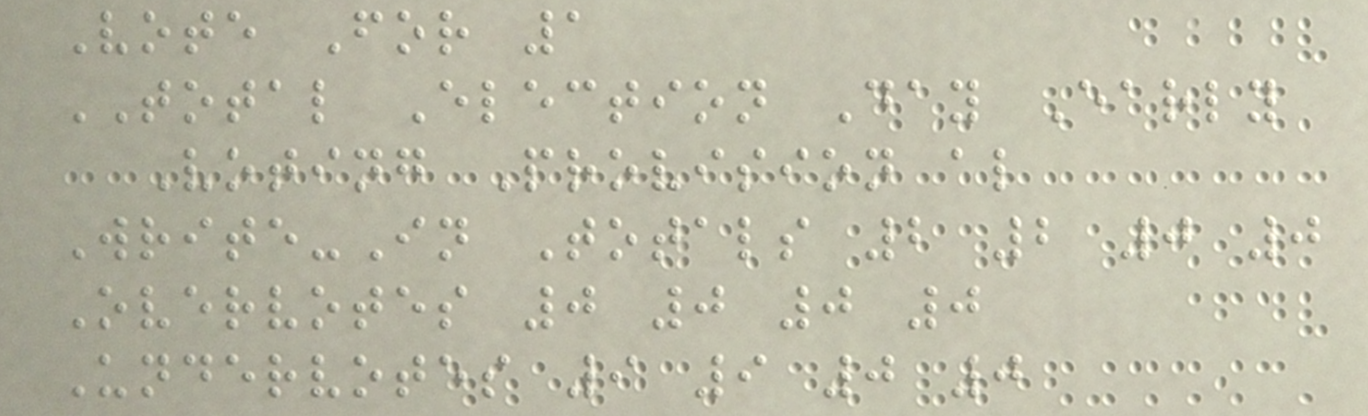Vote For 1
TOTAL Election Day Early
Voting Provision al
Write-In Totals 2 2 0 0
Overvotes 0 0 0 0
Undervotes 9 9 0 0
